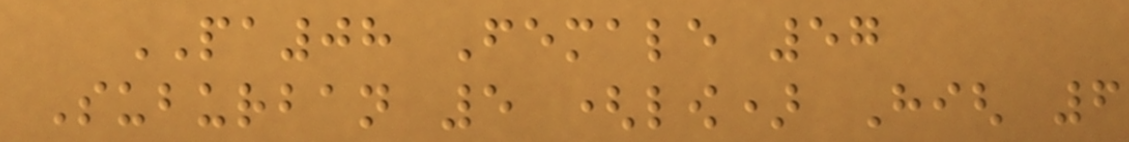PA08 Female 57
Suburban 5 (low) High 6
